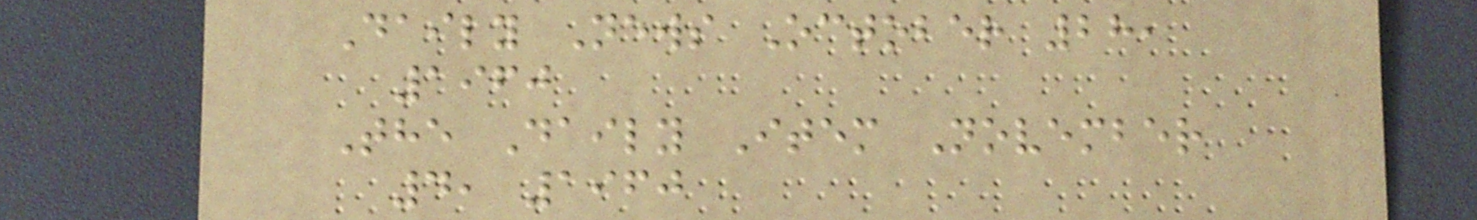Daily News October 28,
1960
The Daily Item November
4, 1960
